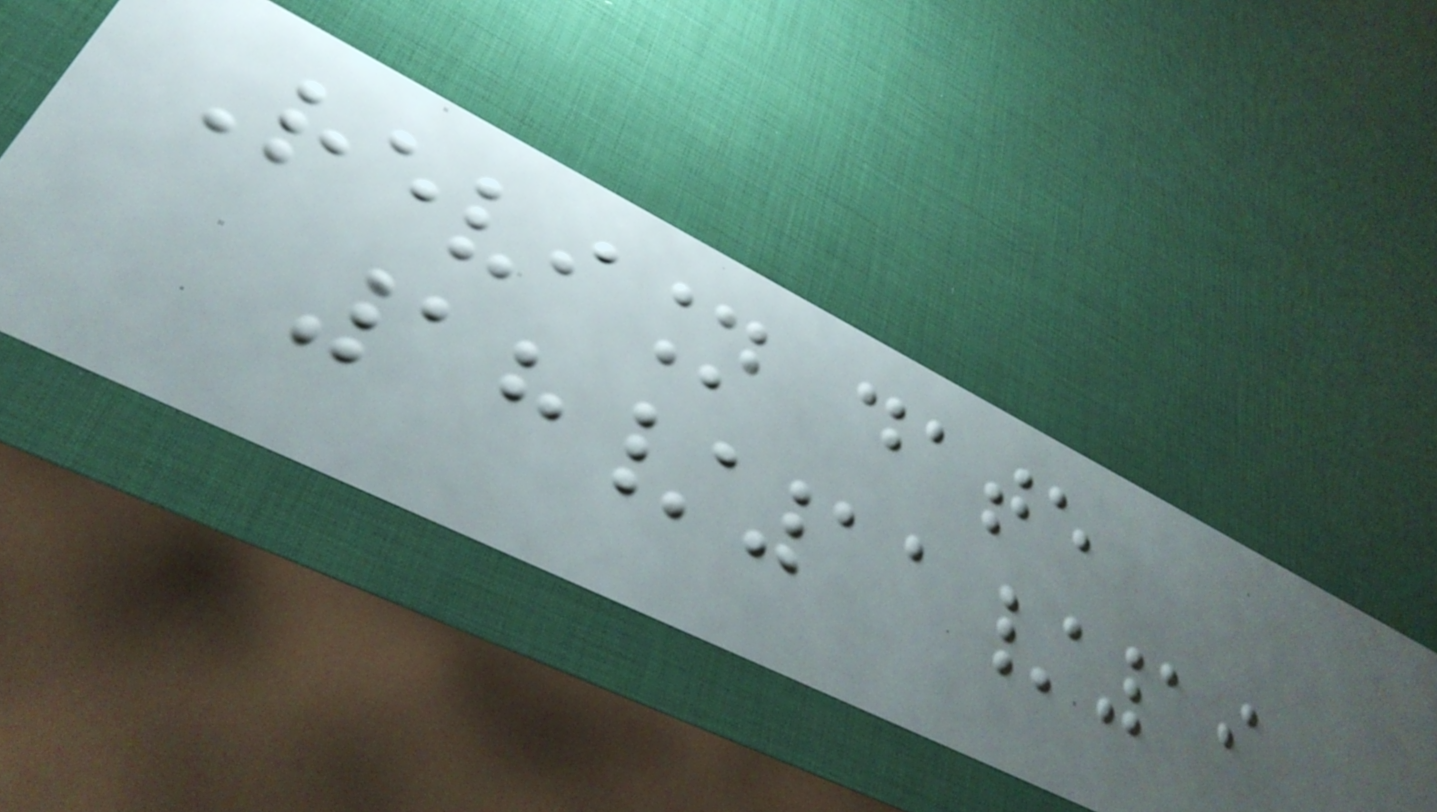Revision date
18/11/19
